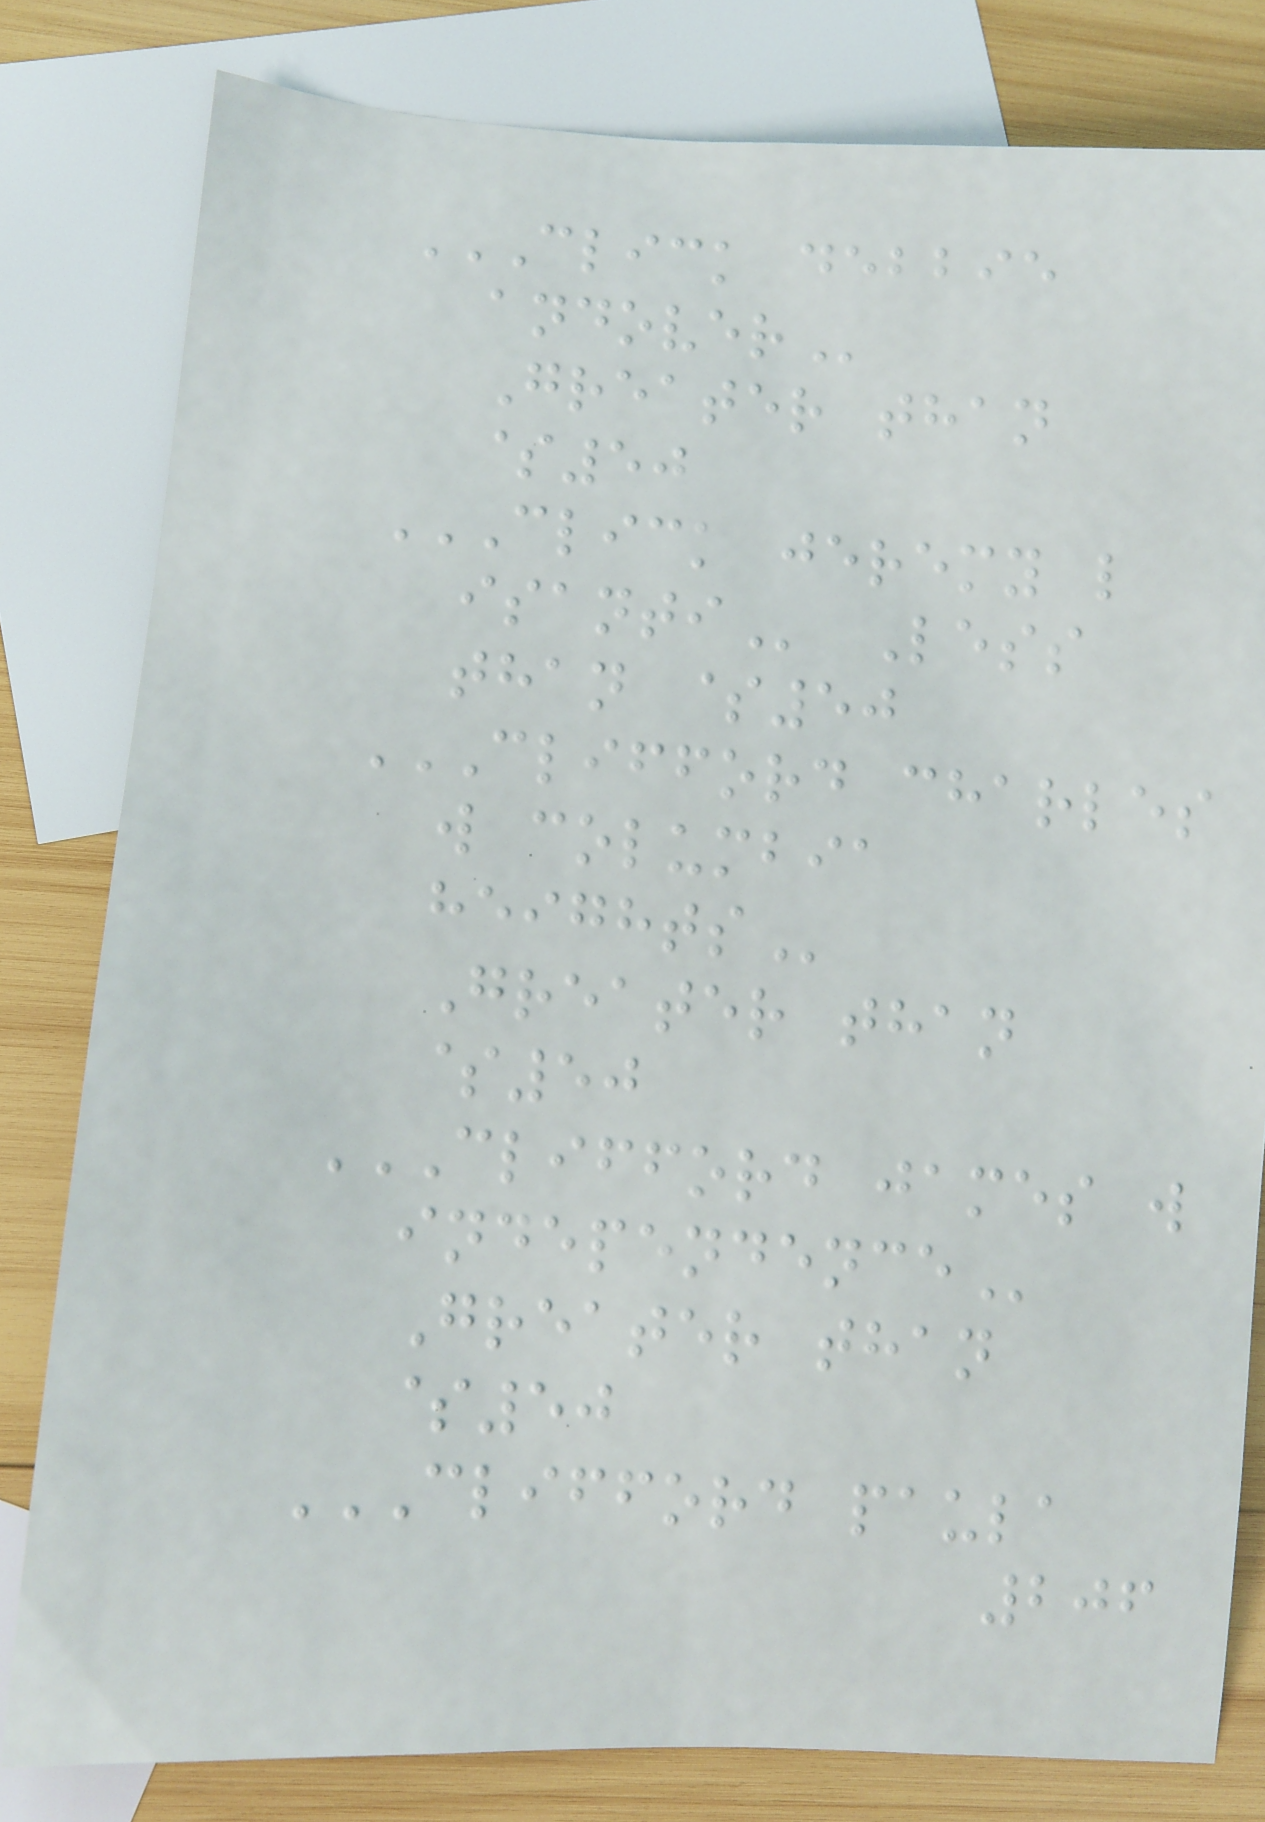CLICK DEBBIE
ANDOVER
Greater than
$50
CLICK JEREMY L
ISANTI Less
than $50
CLIFFORD CHARLES
W COLUMBIA
HEIGHTS
Greater than
$50
CLIFFORD JAMES W
INDEPENDENCE
Greater than
$50
CLIFFORD PAULA
206
